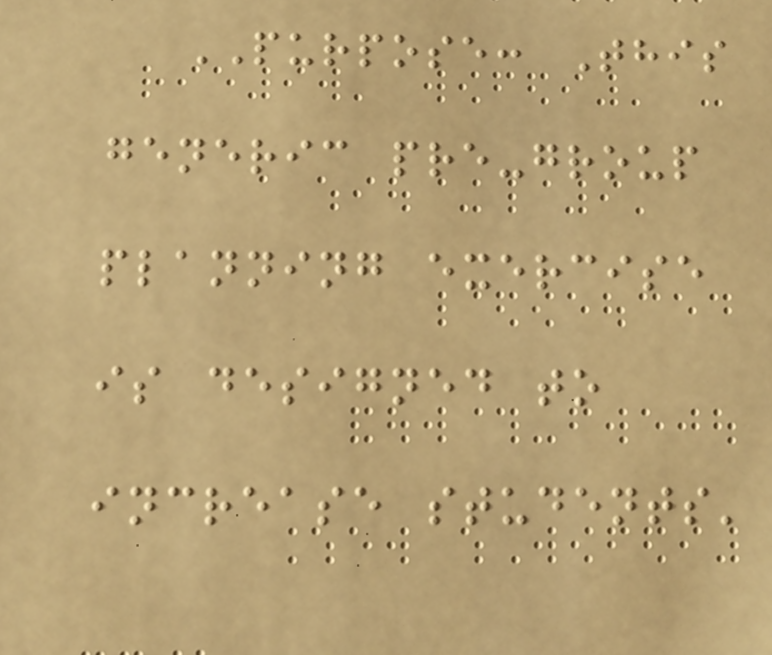PURPOSE: This
generic pre-group
planning exercise
is designed to
increase students'
